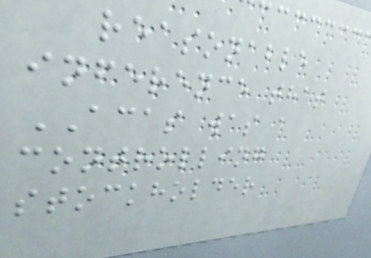reasonable
inference that
ACAS was a
controlling
stockholder
